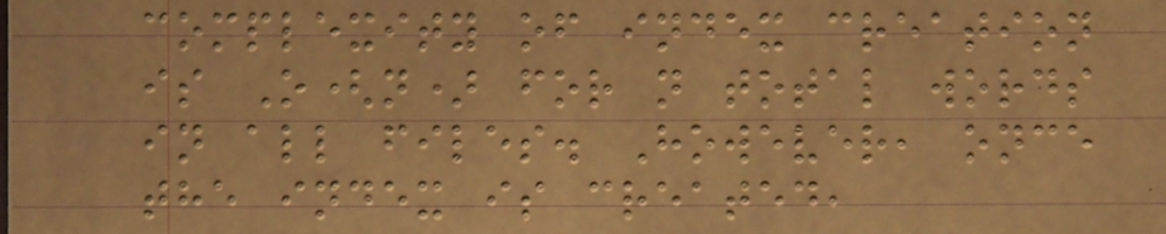complexity of index creation
is O(n) for n total words
in all files. However, once
the index is created,
